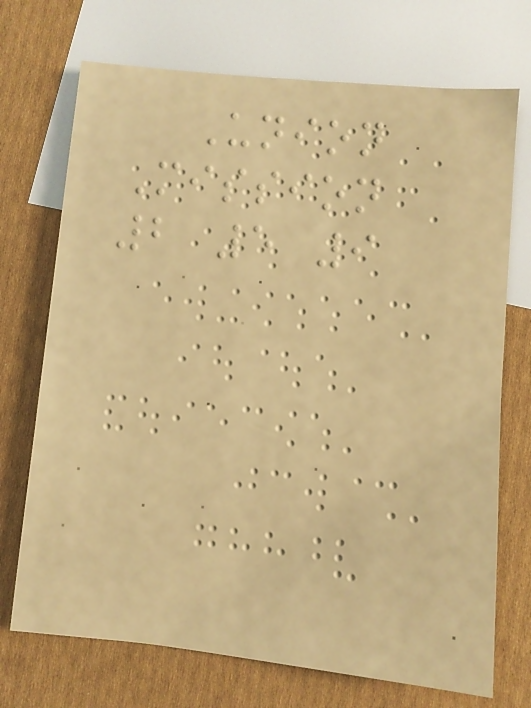Union
Mission
2 5 9
